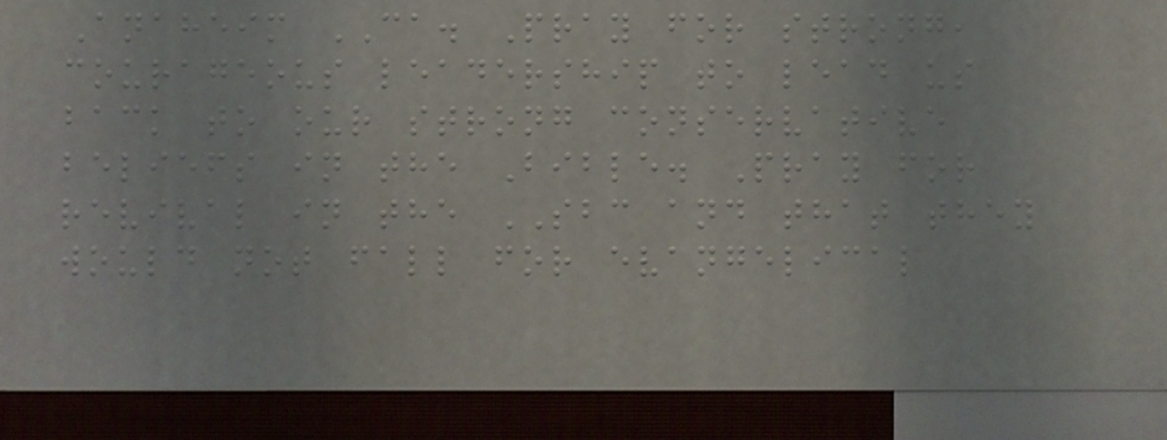Anaheim CA. Pray for strong,
courageous leadership to lead us
back to our strong conservative
beliefs in the Bible. Pray for
revival in the SBC and that they
would not fall for evangelical
